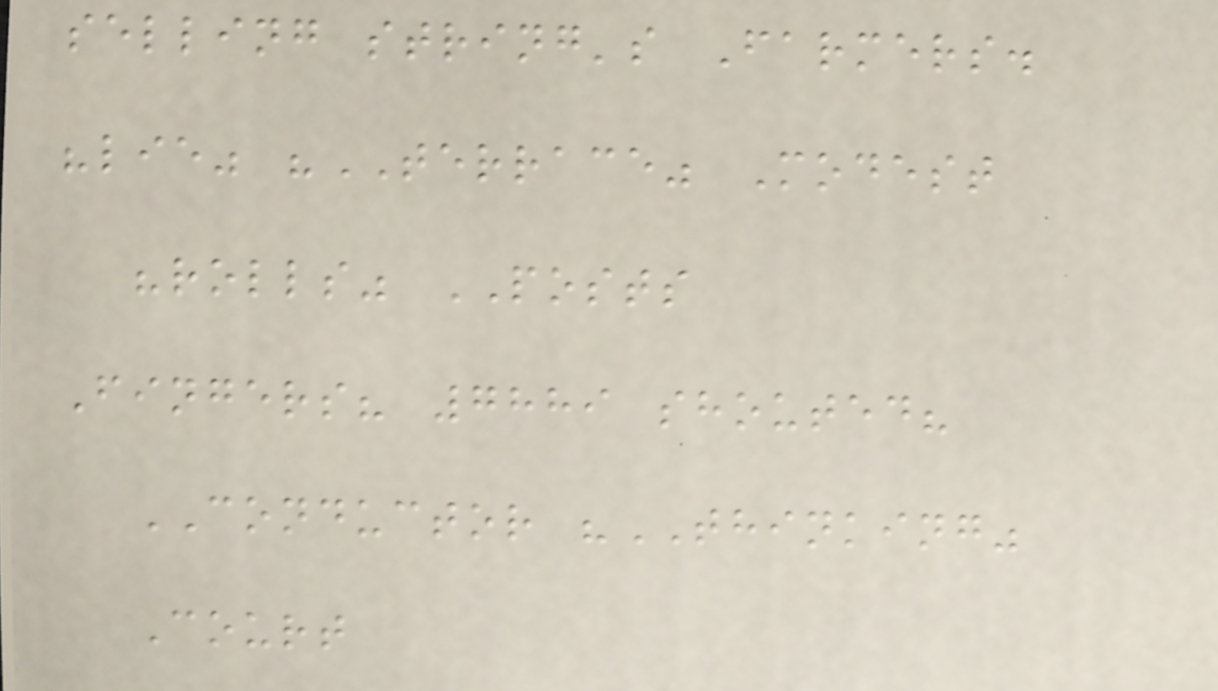selling string's Farmers.
"lie" "TERRACE" Modest
"rolls" POSTS
Fingers? 7889 shouted?
CONDUCTOR "THINKING"
Court
